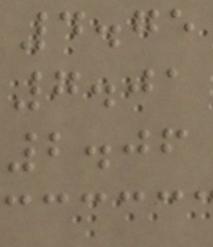4.75
7.01
2.06
